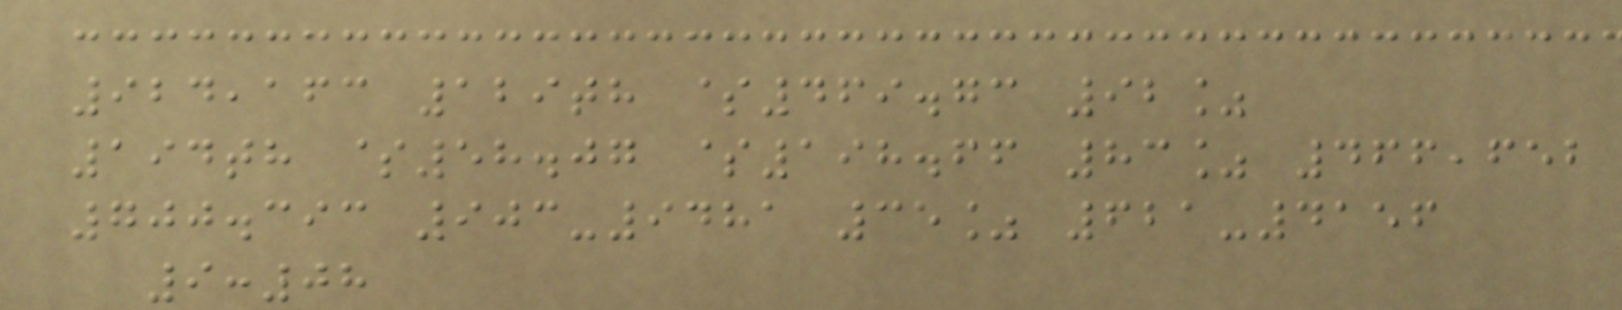924,163 129th $469.73 92%
194th $58.07 $198.66 83% 466,652
700.393 903-9481 35% 621-4156
9:08
